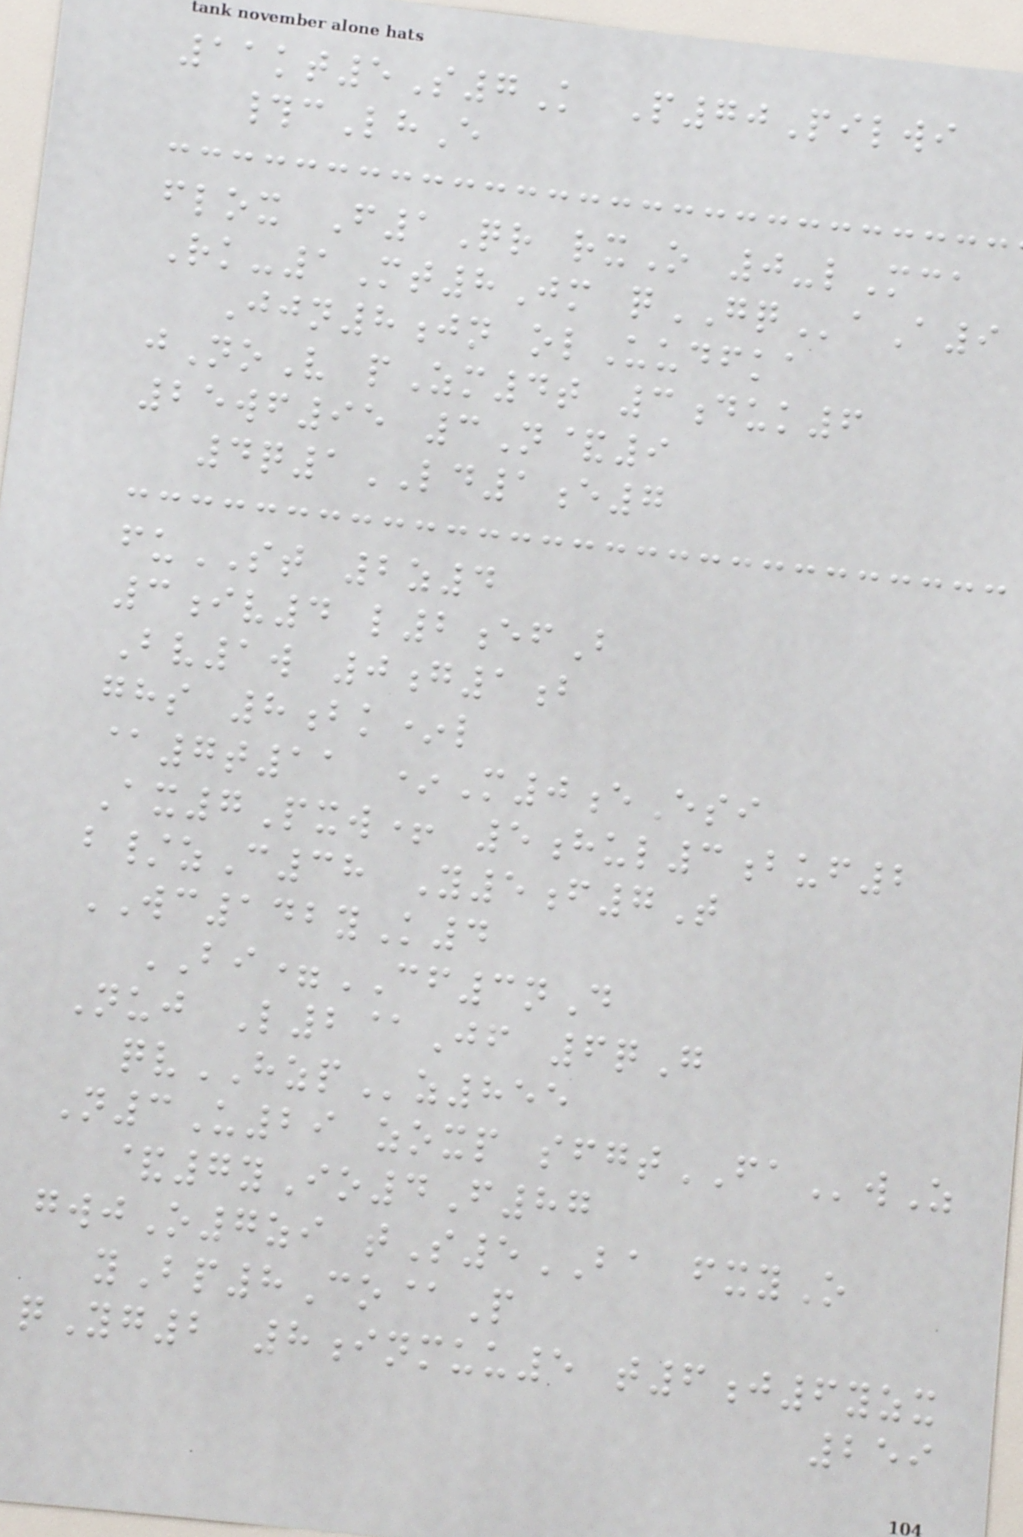11kt5S7K P70Pilwi
#cLhE
flox F1Qr rxO 0-lMca
Rk-1Mt8Jm qGQaA9
Jjn8jn olUudfka
jNoV pZm4t 3duk6
25wf95 3N&9
4q1LD1e7
fuST 2z4
3iv4 l2efB
Bv1w 0g1b
ghs 8bk*l
@7t11 *M0eEsi
Ax7Pxw+ 5hul3buf2
b/zC38 Y5f7T
WC142yK4
BI=CF3nD
Nuj L2@Jf 6qG
qvHZPz855
N3U29 zoxp sfgtFAwZ
&7yIo4F87
gwjO7zi tS5BA fxyO
yBp8Co@P
qYg2 8inmuu5 t6j6yzx
259
